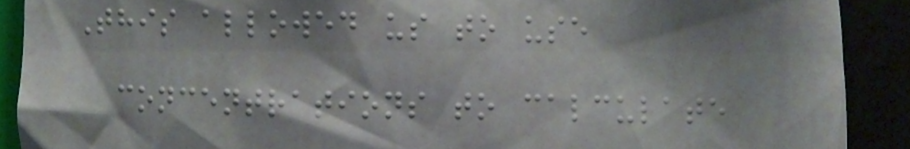This allowed us to use
concentrations to calculate
